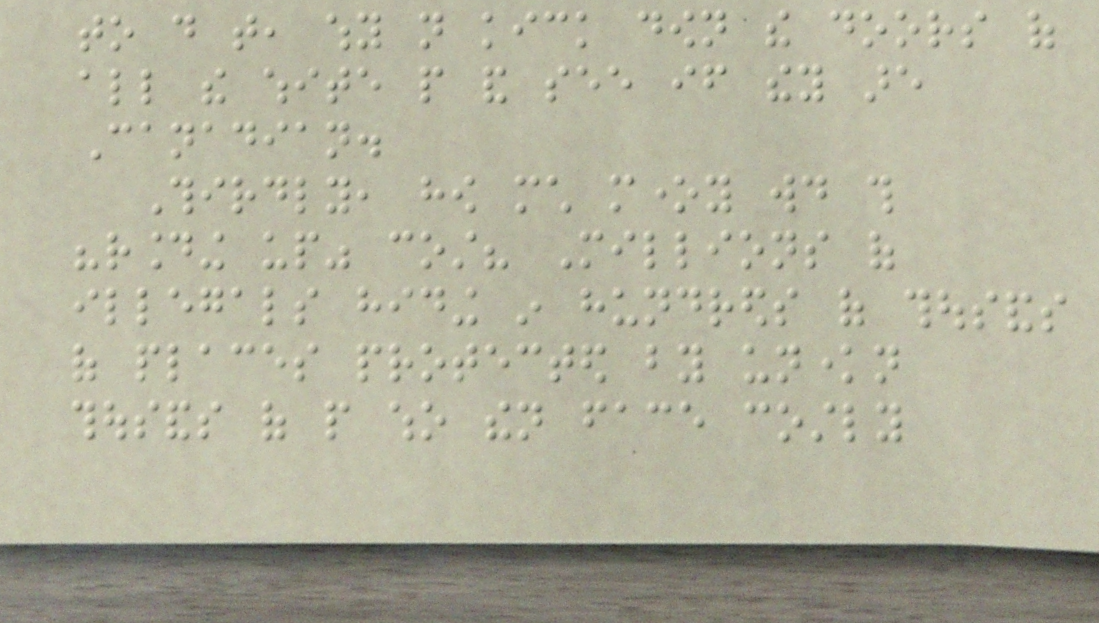to do that, why not kick down the doors of
all the white people and see if they are
Canadian.
Thirdly, how much money would this
"rounding up" cost? Millions of
illegals hiding in hundreds of thousands
of places protected by unknown
thousands of people who then face costly
